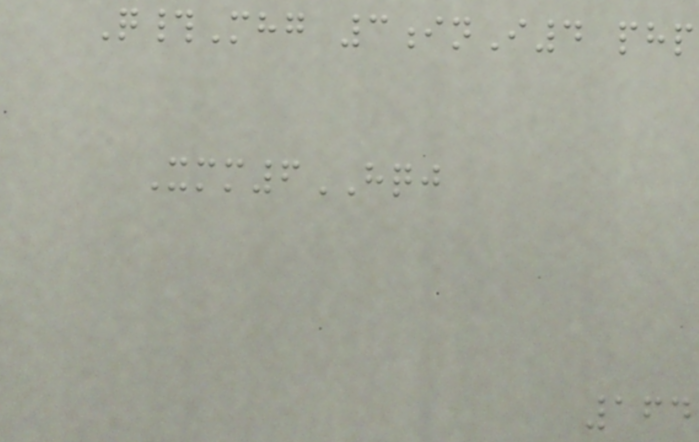Q#Mhg 3inI4 php
Xmm6HQJ
164
